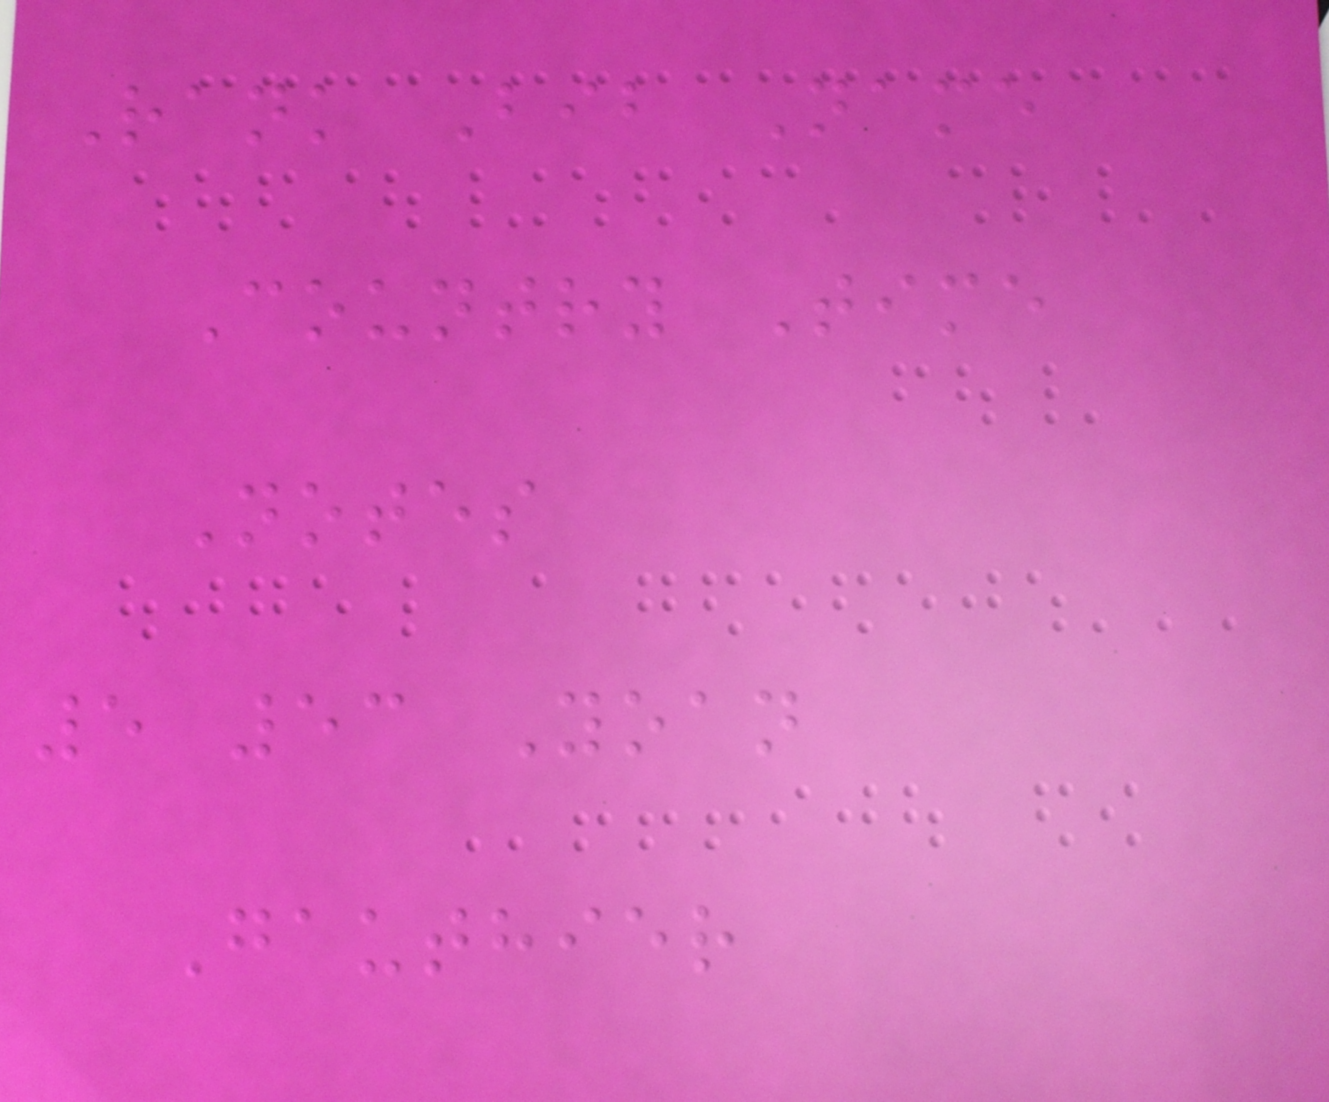Rank Bib Name
Country Time
Notes
5 53 Yoan
Gauthier
